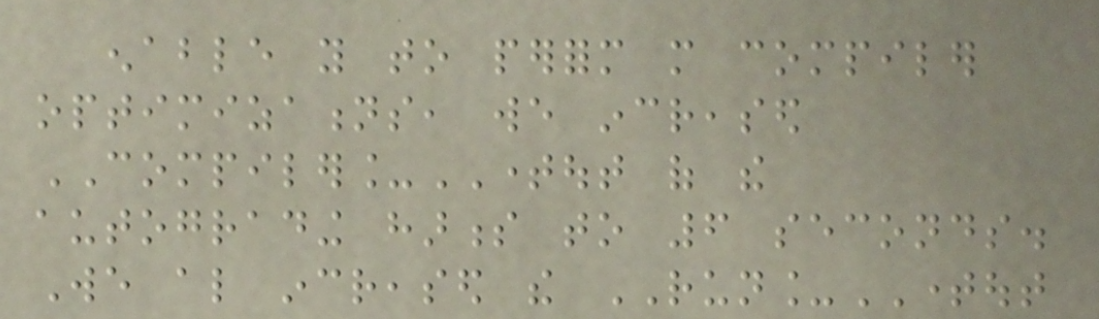enable you to perform more compiler
optimizations, we increased
COMPILER_TIMEOUT of the
autograding harness to 6 seconds.
We also increased the RUN_TIMEOUT
